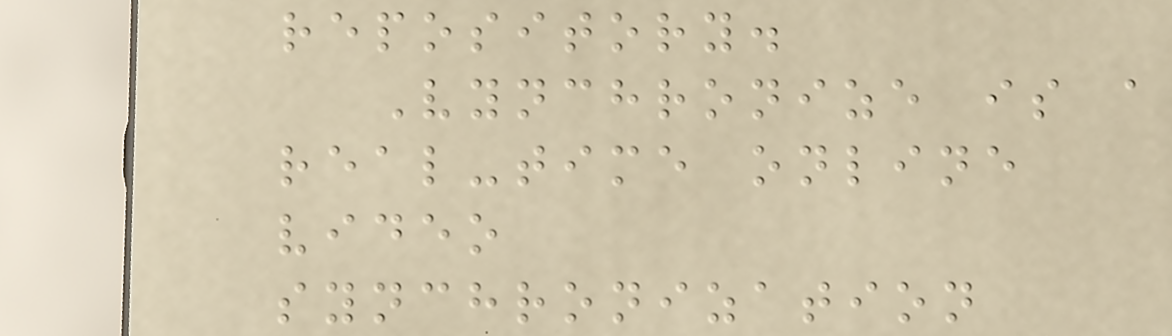repository.
Vynchronize is a
real-time online
video
synchronization
